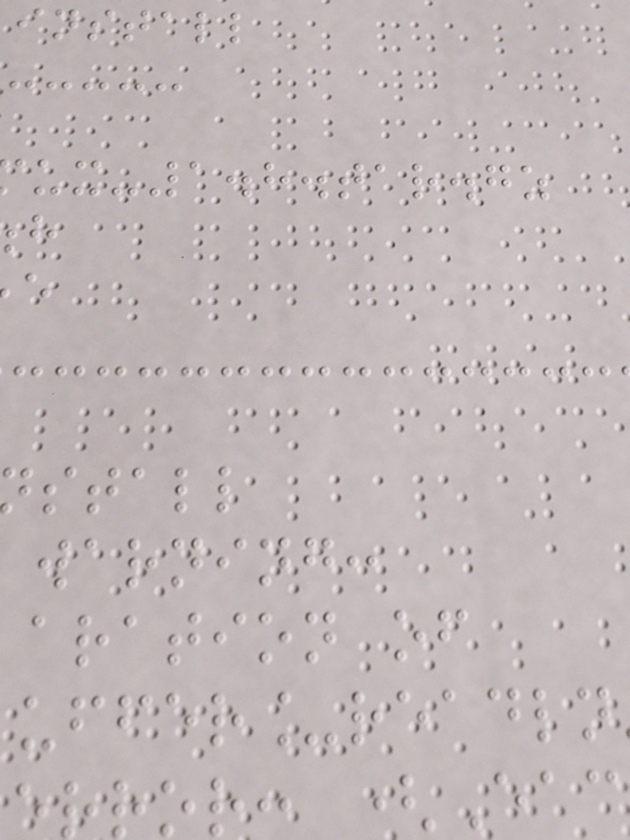install
ux-1.8.tar.gz
stall
warning:
aration of
or: (Eac
